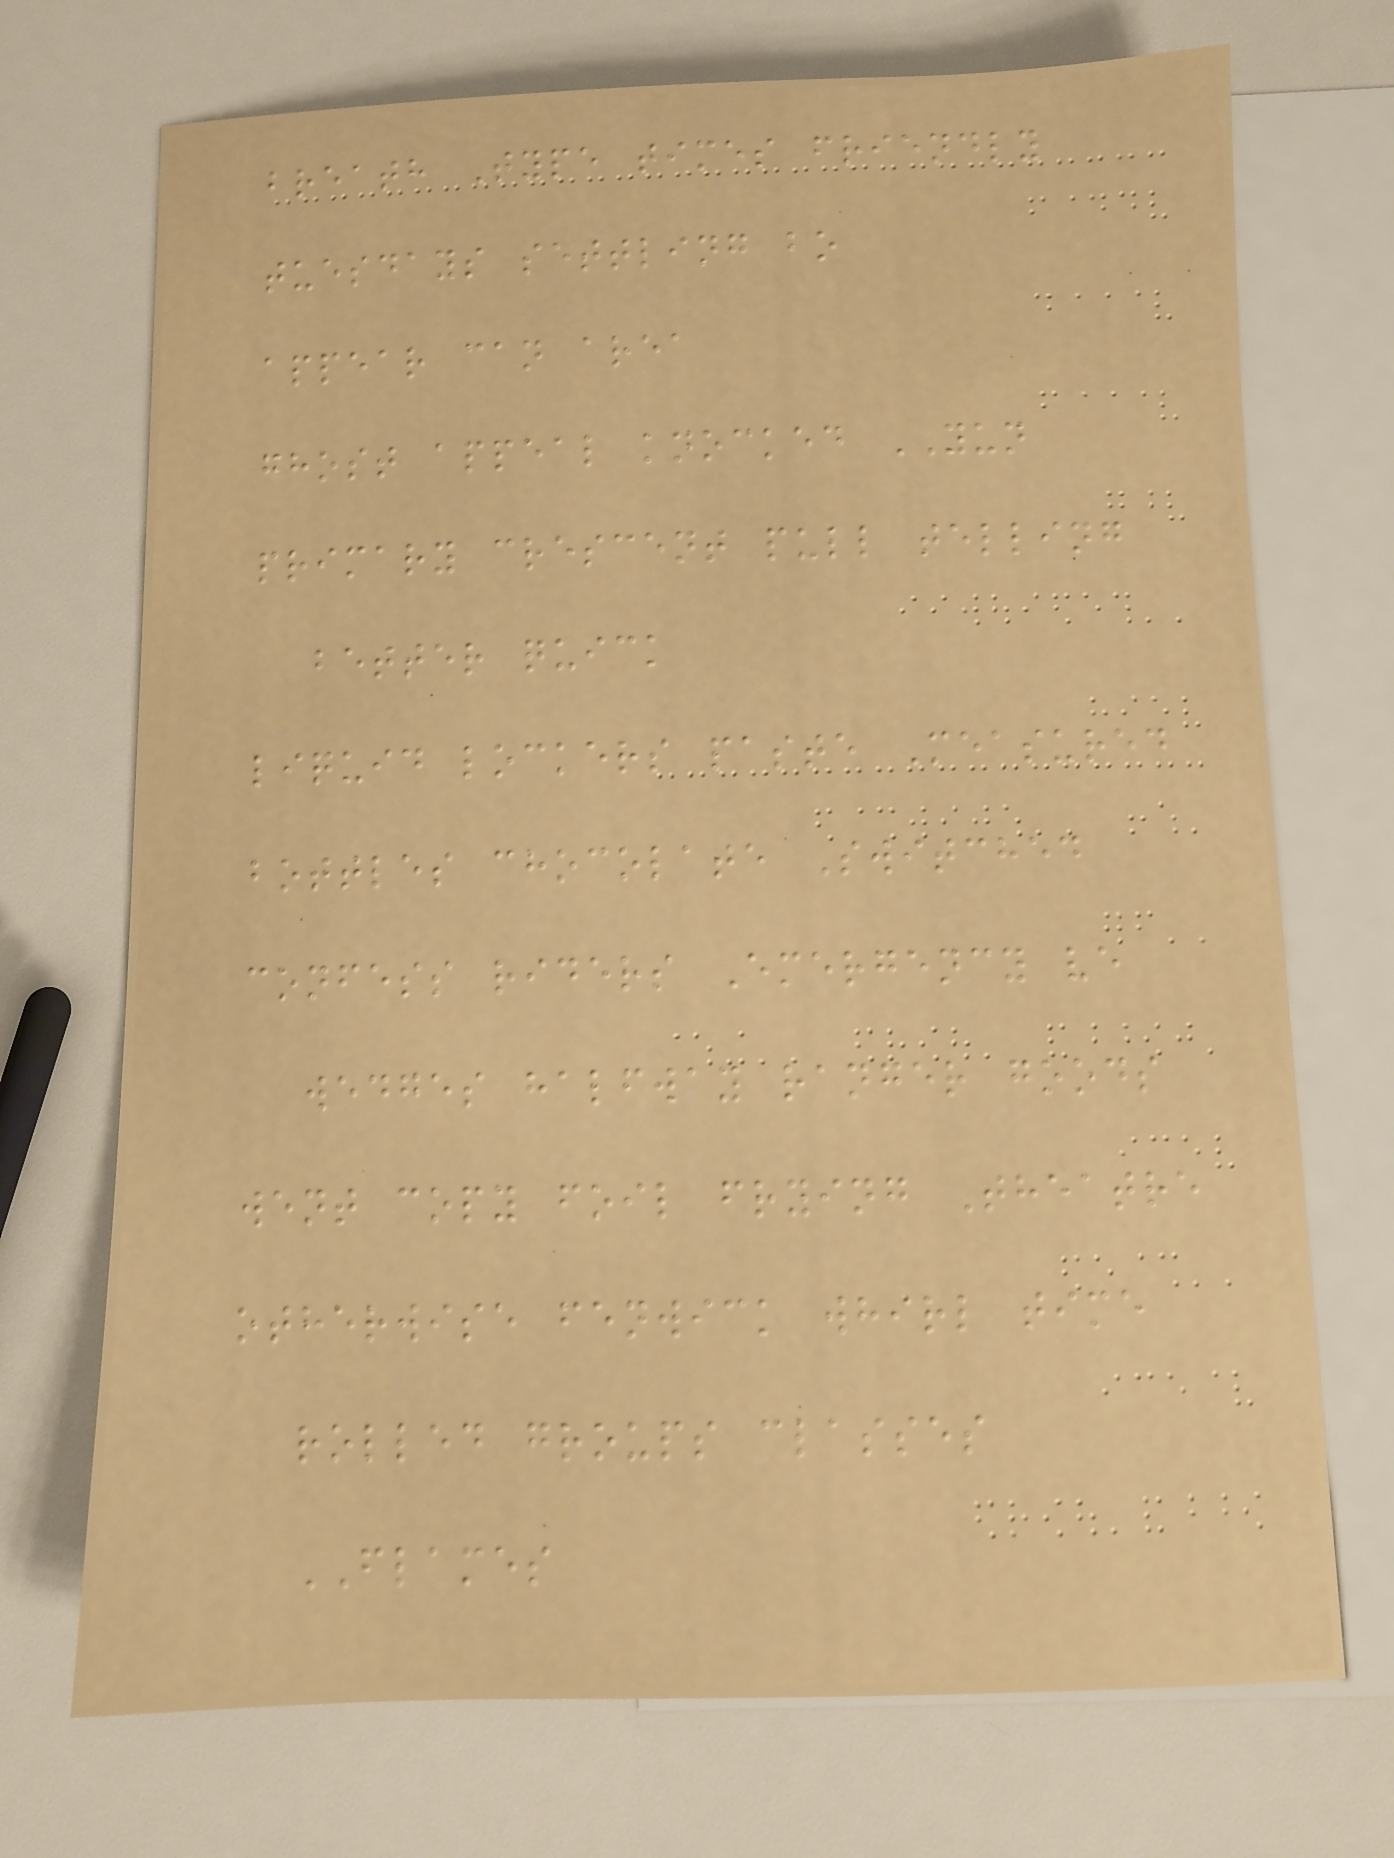breath Type times friendly
tuesdays settling bo
appear can area
ghost appeal knocked YUN
primary crescent pull telling
better quick
liquid lockers paste Measured
bottles chocolate Switched
confess riders Emergency ve
wedges halfway ranger goods
went copy foil frying Theatre
otherwise fenwick whirl time
rolled groups classes
FLAMES
